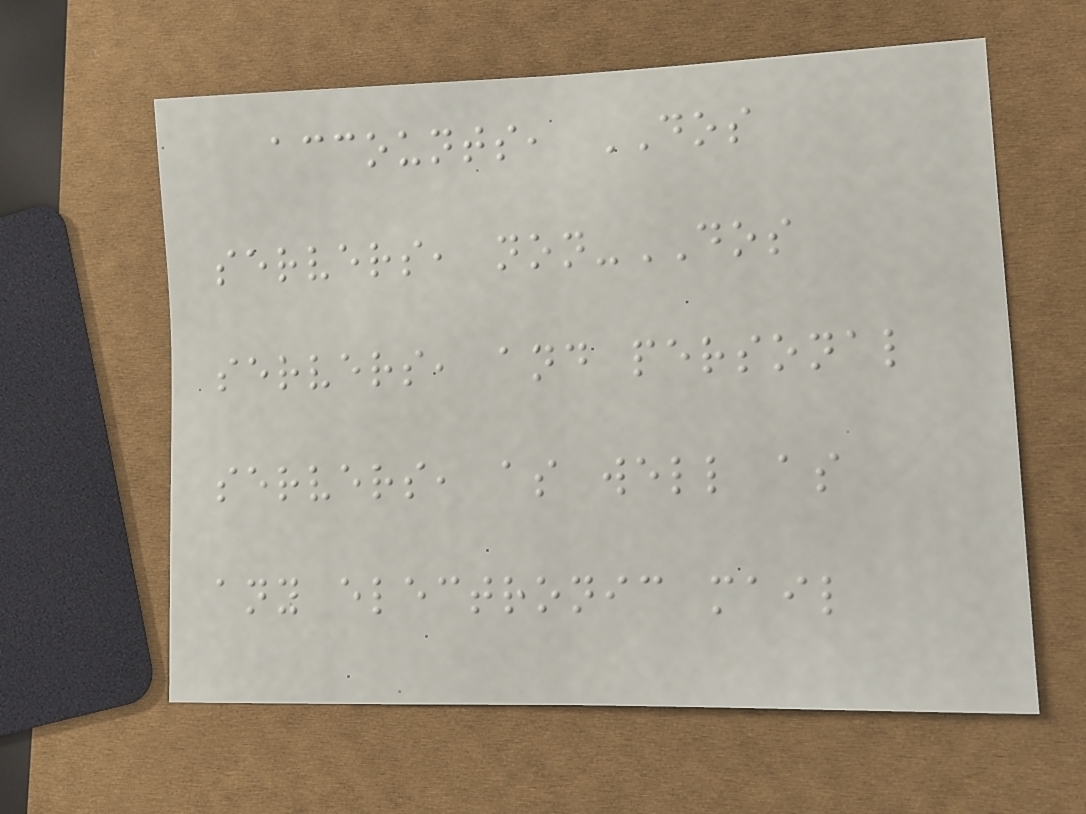accounts, DOS
servers, non-DOS
servers, and personal
servers, as well as
any electronic mail
